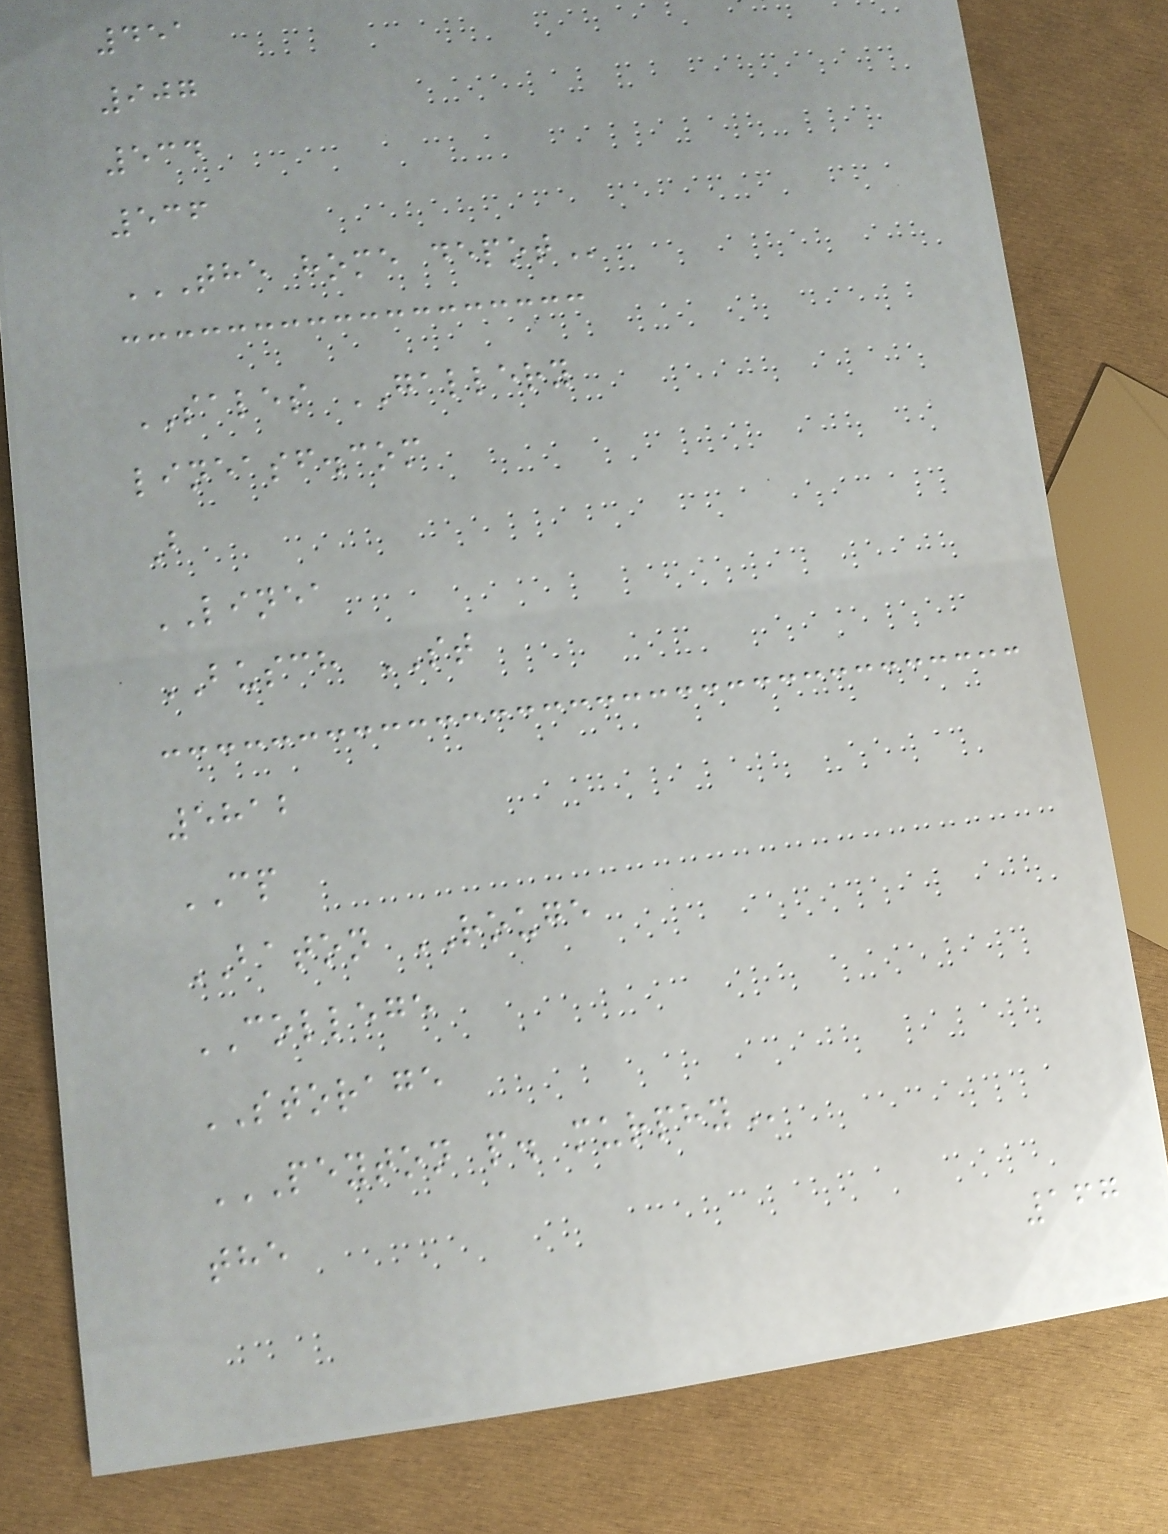451
907
534
536
THE HOME DEPOT
SALES GALLERY
lineasf.com
B
LINEA
BUSCH ST
5812
CP
BATON ROUGE
COLLEGE
STORAGE
PEYTON P. MURPHY
the
167
